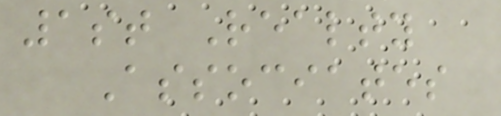1st Realty
Associates
